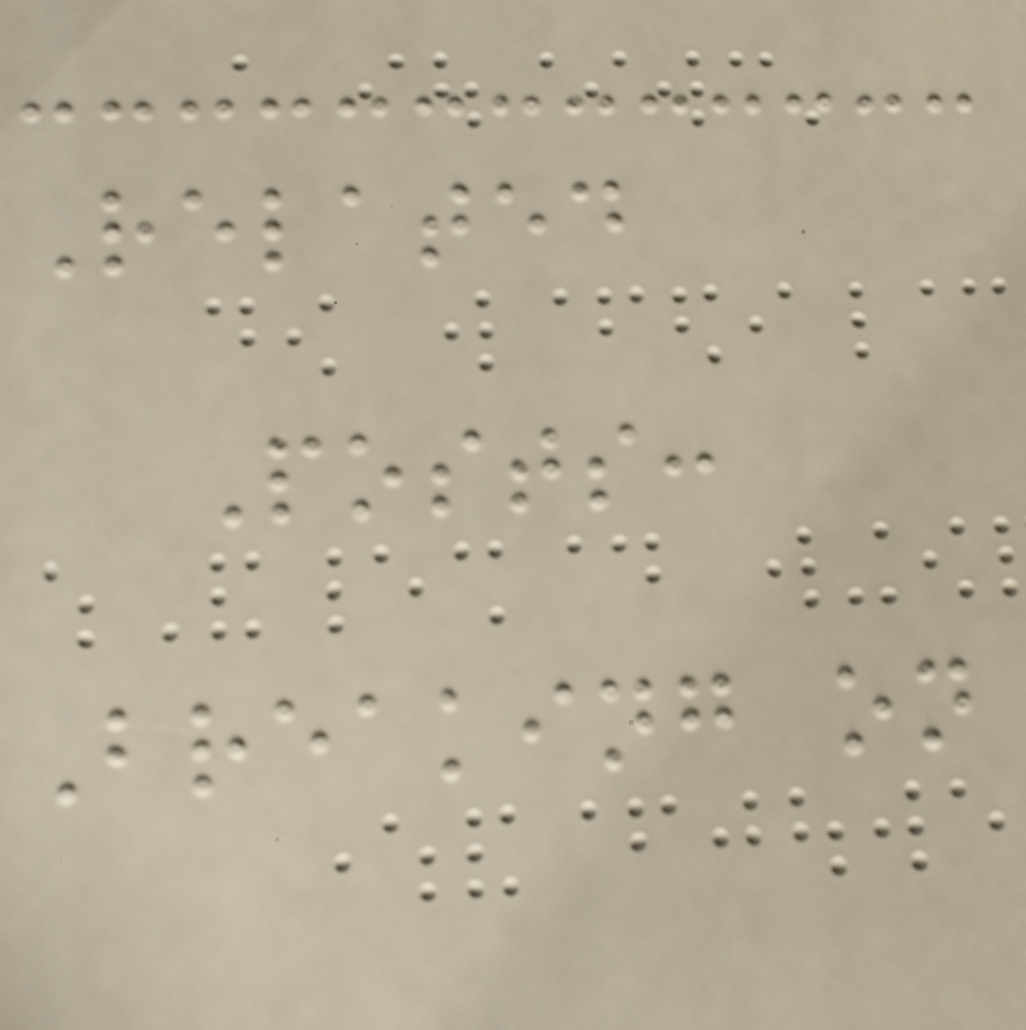Related
Posts:
Breaking on
